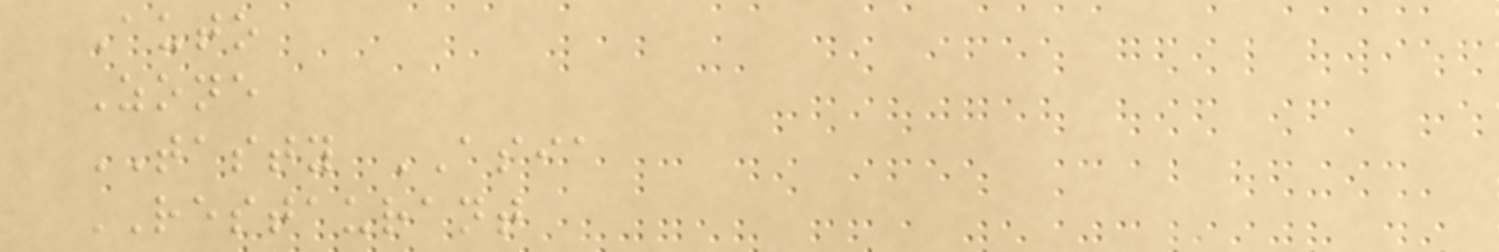Auto
Zone
TASTY ASIA
RESTAURANT
